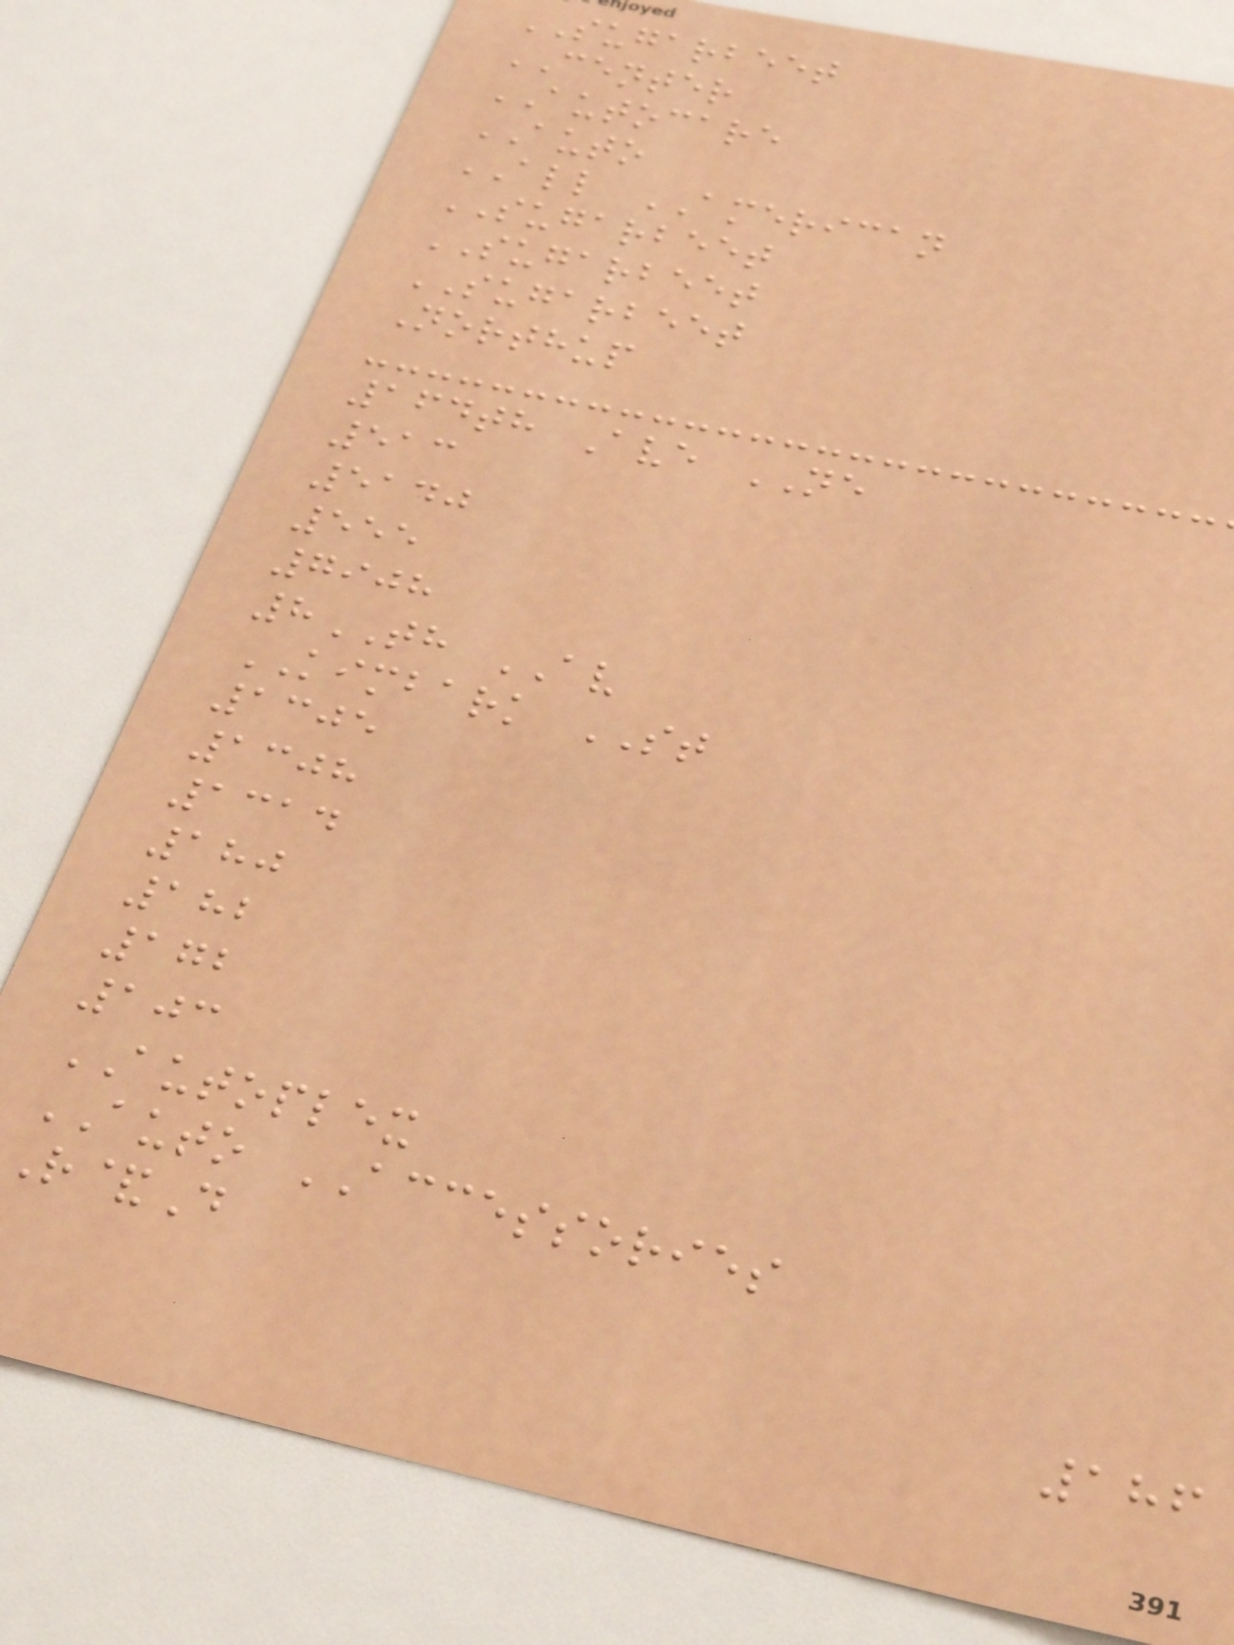SUGARBEET
CENTER
AUTOCARE
AUTO
ALL AMERICAN
SUGARBEET
SUGARBEET
SUGARBEET
Northup
164th Ave NE
513
5140
555
7908
8TH AV
KIMBARK ST
1305
1308
1314
180
182
172
103
AUTOPLEX
AUTO ACCESSORIES
R&D
186
